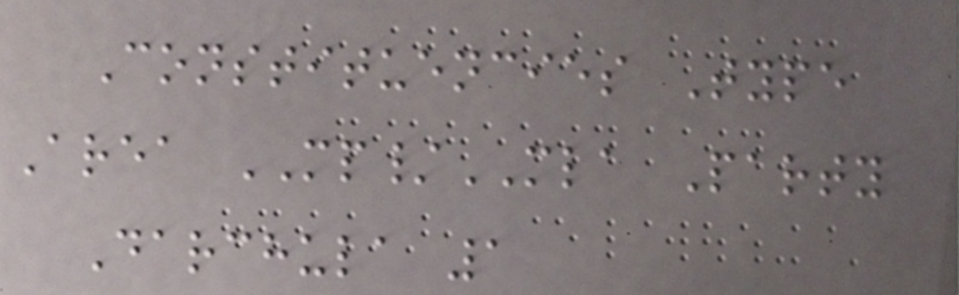Constituencies Type
Area MP/MLA Party
Darchula 1
